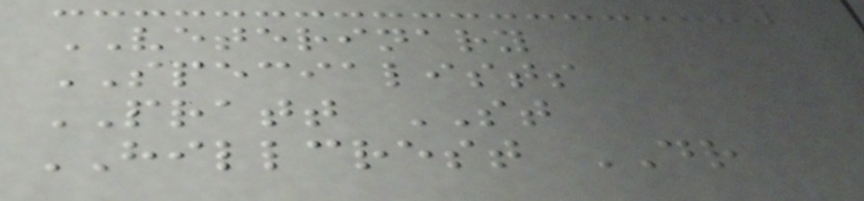VETERINARY
SPECIALISTS
PRATT ST
HILLCREST DR
